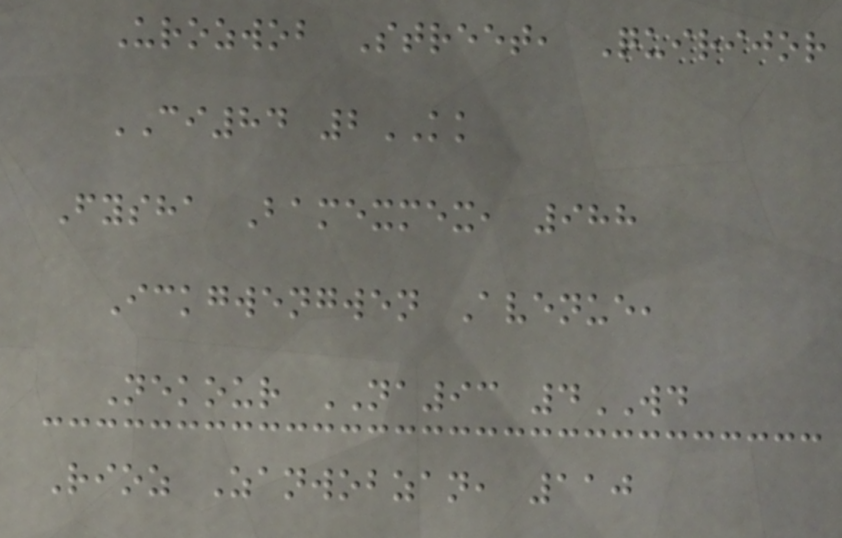Urozwob Street, Quirijor
CI84 2KK
Fysha Bamexmex, 988
Ickgwengwen Avenue,
Nekour NA93 4WD
Rioz Zanwobzan, 110
